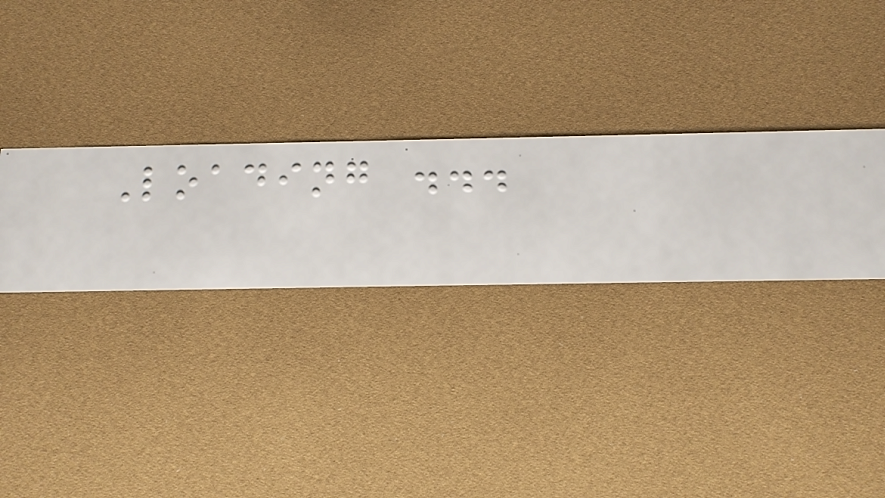Loading ...
